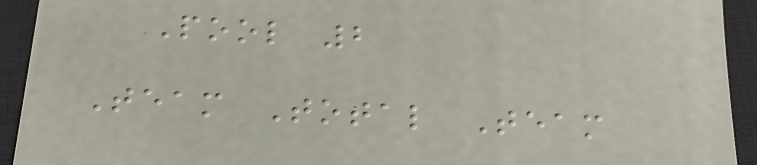Pool 2
Team Total Team
